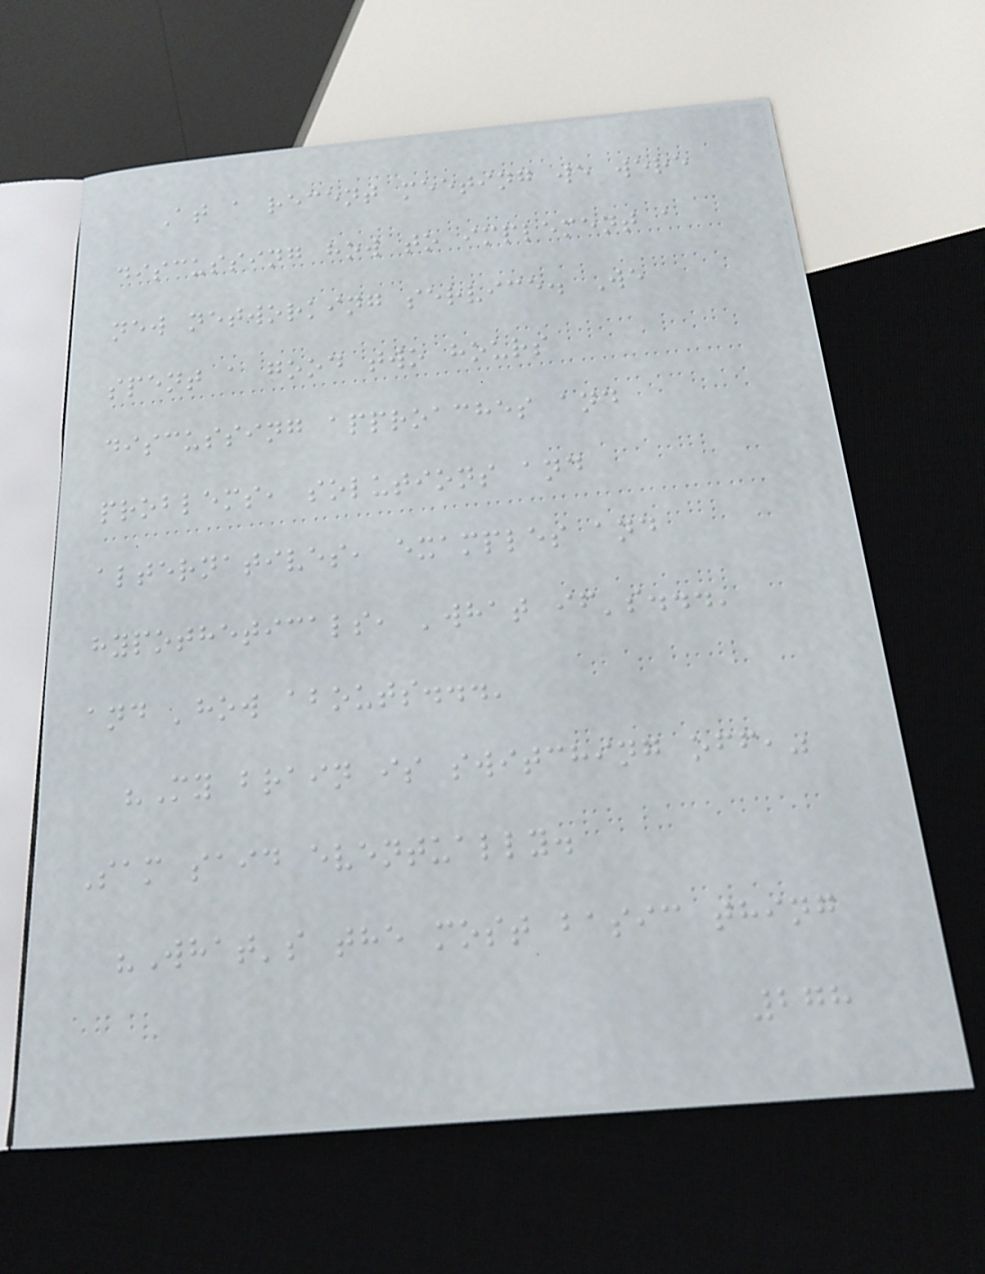At a recent meeting we were
discussing how to implement a
new networking service. We
spent a good two hours
discussing approaches and
problems, solutions and
alternatives, examples and
hypotheticals, 'what if's...'
and 'how abouts...'
"My brain is switching off,"
Sam said eventually.
"What's the most basic thing
278
